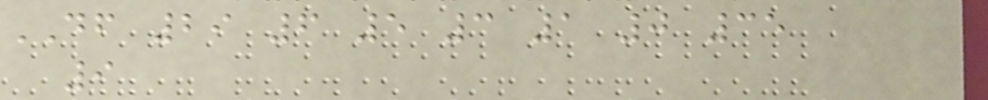DF 29 6 5 3 1 0 35
9
